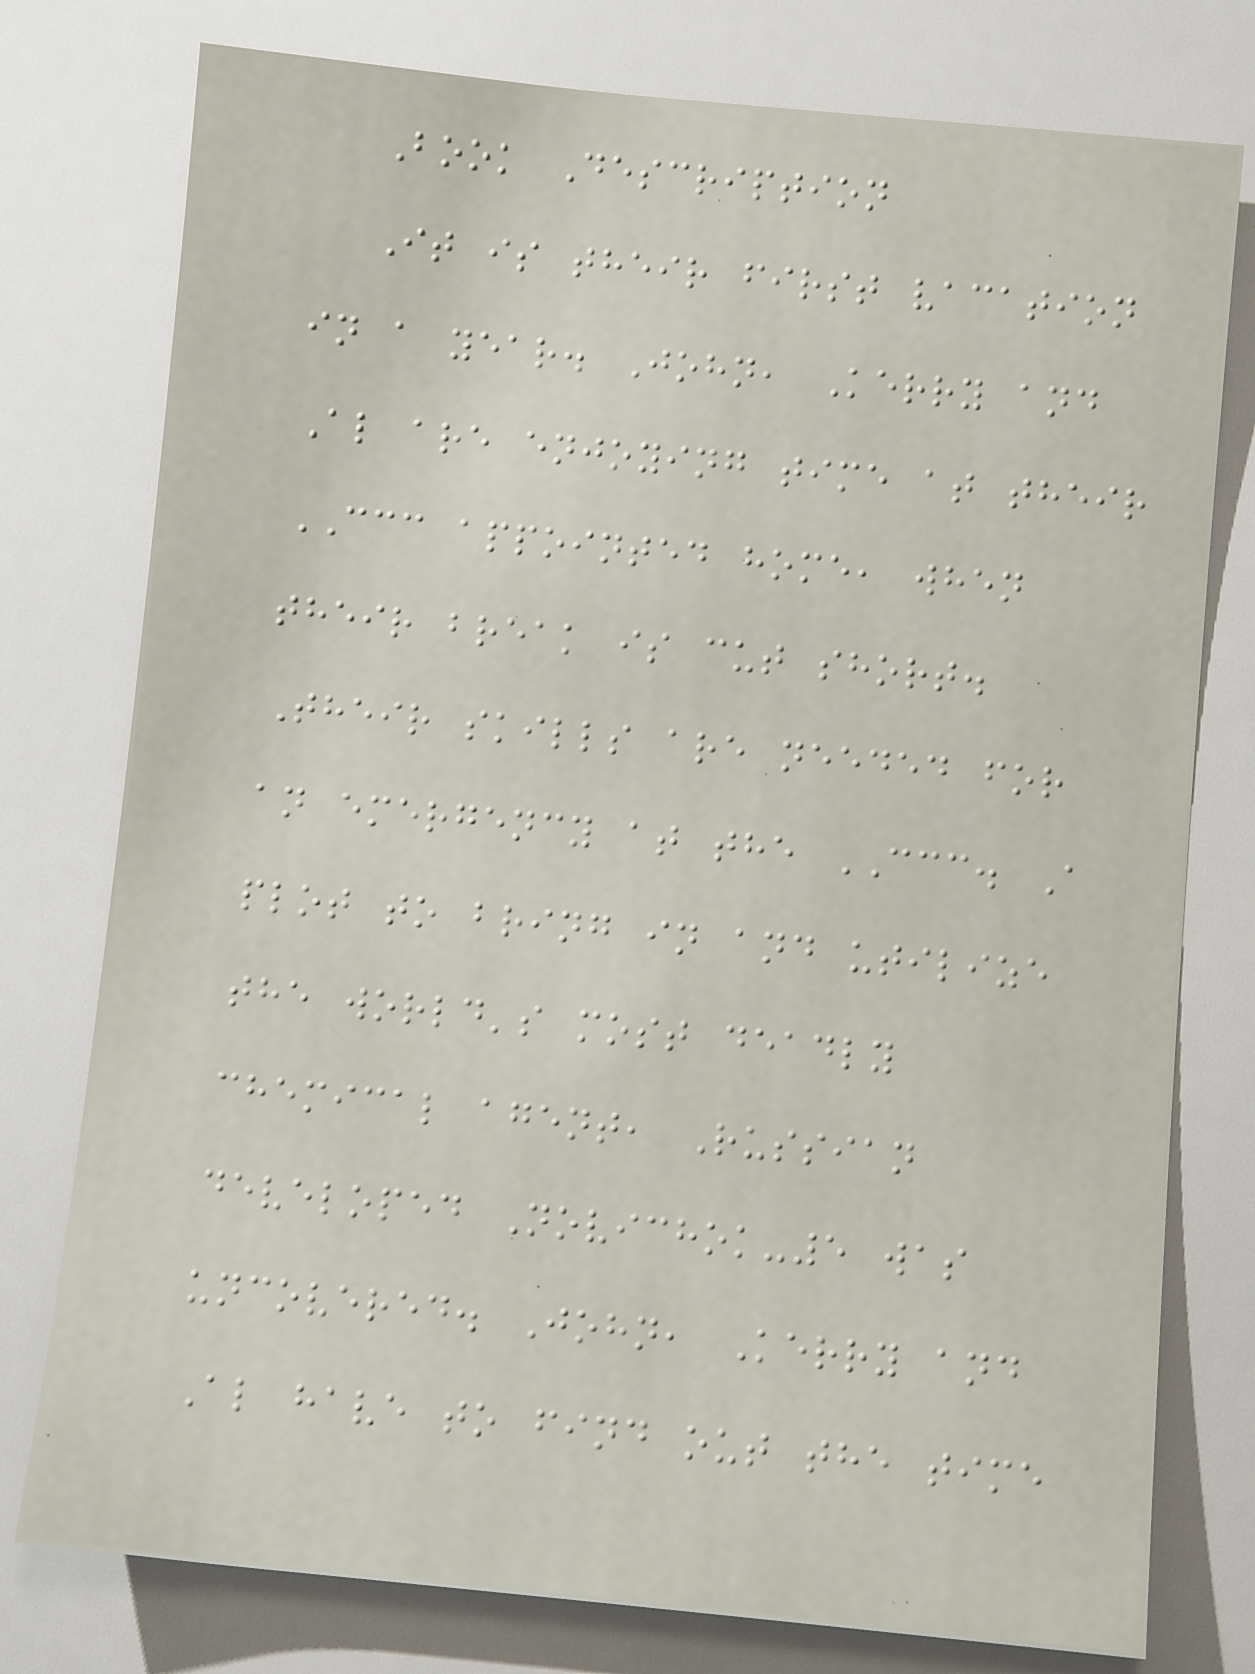Book Description
It is their first vacation
in a year. John, Kerry and
Al are enjoying time at their
CCC appointed home, when
their break is cut short.
Their skills are needed for
an emergency at the CCC. A
plot to bring in and utilize
the world's most deadly
chemical agent, Russian
developed Novichok-5 was
uncovered. John, Kerry and
Al have to find out the time
